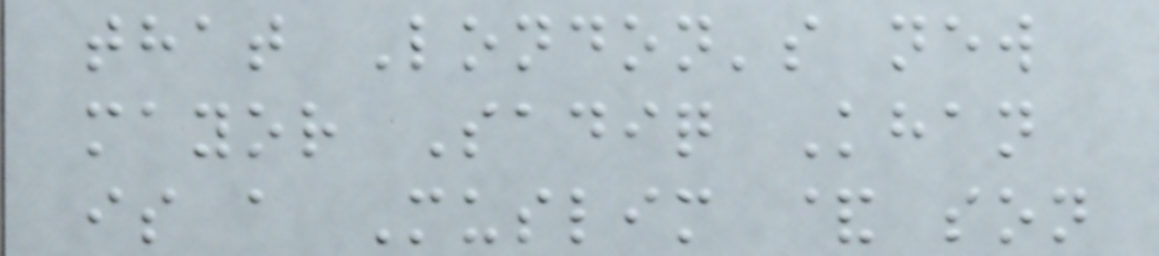that London's new
mayor Sadiq Khan
is a Muslim & son
